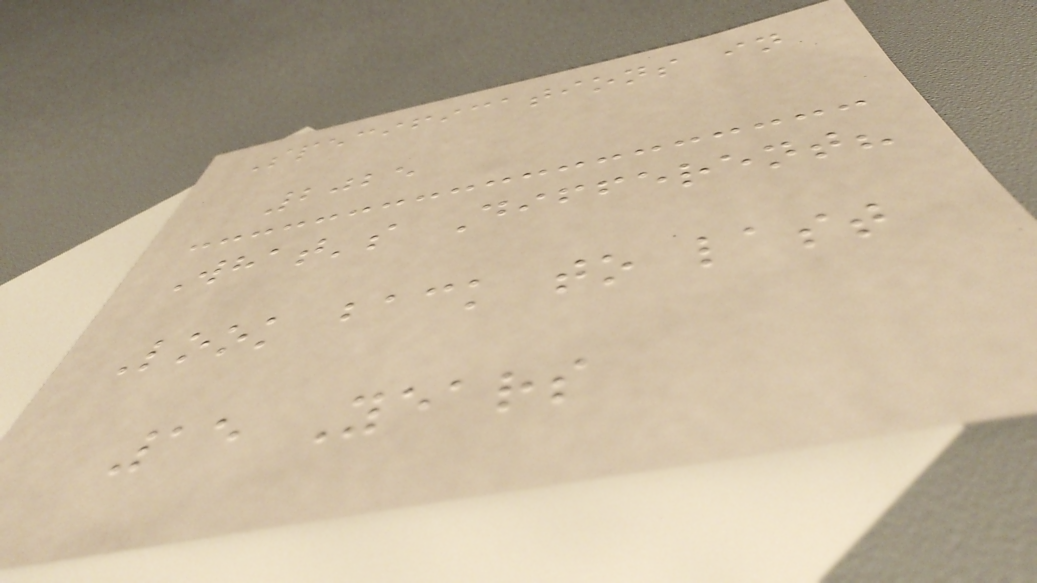Specifications in
2025
What's Different?
Look back to last
15 Years
